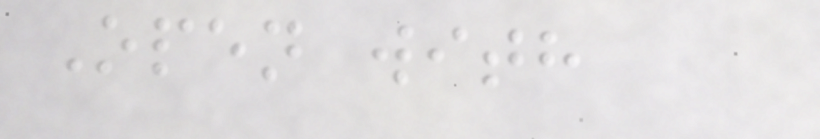Open with
